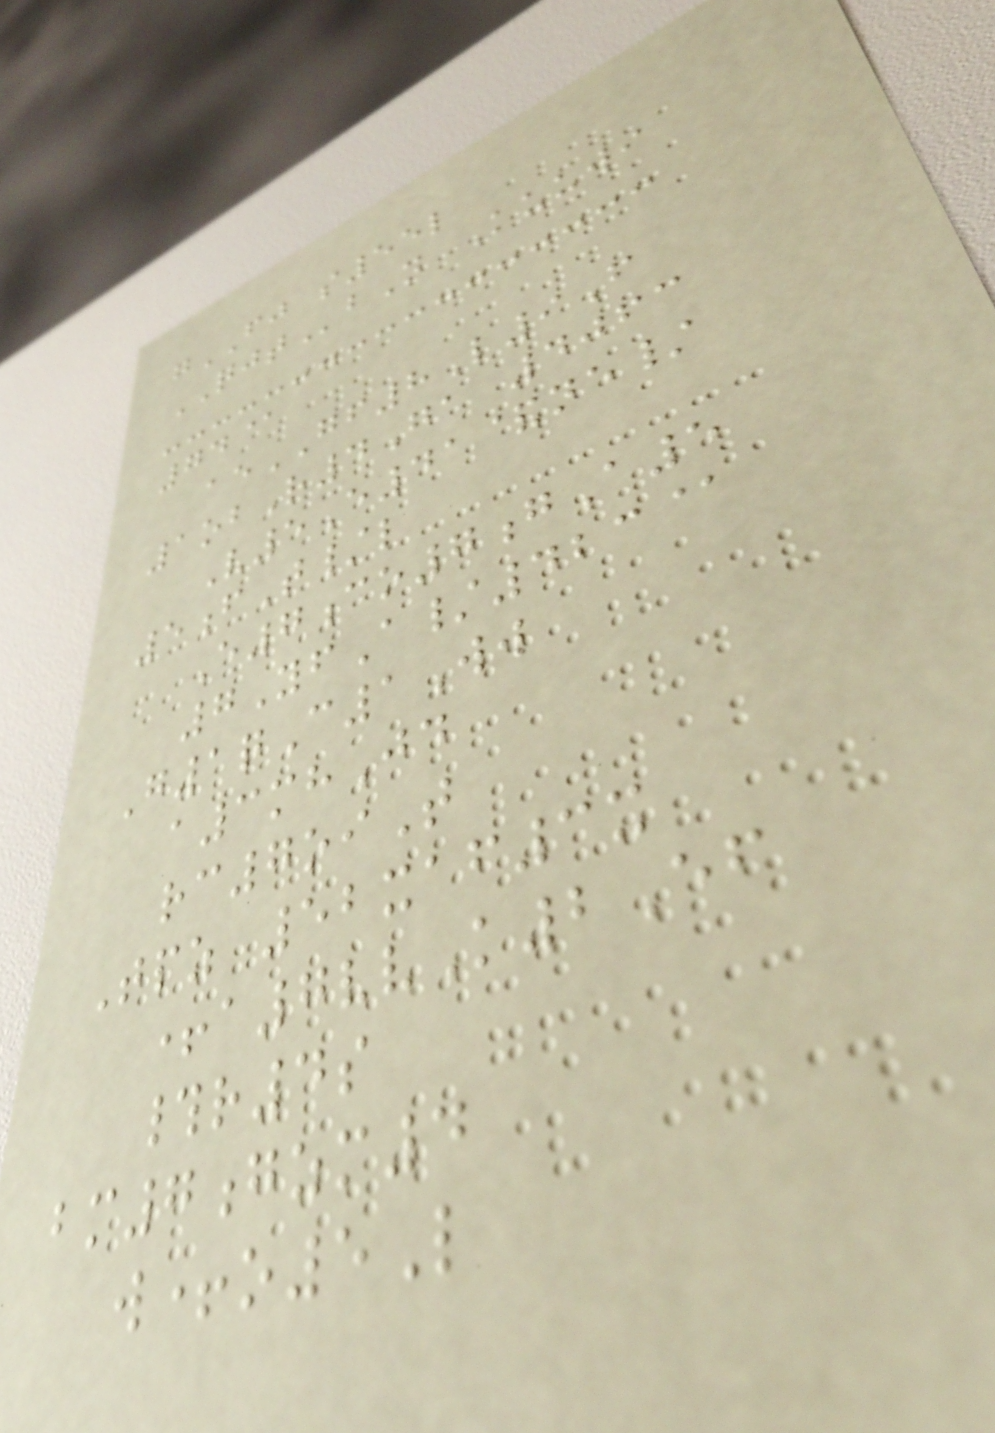gFJ s55l
QJTbN Kuuwi
74@
aeGF8L9F
1obR4Ga 4063
V5E41&ne/
5fT/l
E7co7gA5
7YfA/423@
G1qC1Ww
a3mhJd
rc7oiT
Tpz 52xaf3x
+a7vvK2Ef
#r4s
bm7gzm4
w+o5L
